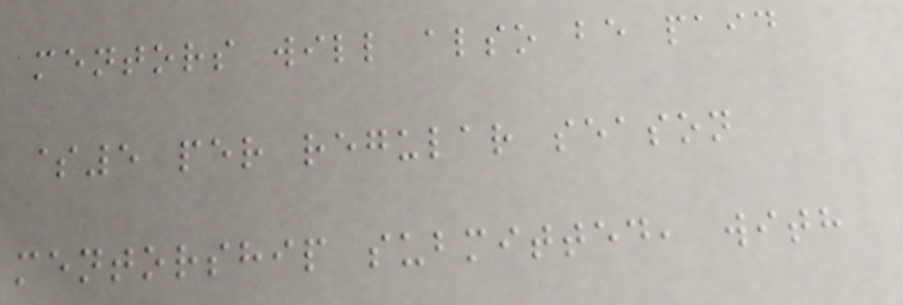mentors will also be paid
$5 per regular season
mentorship submitted, with
